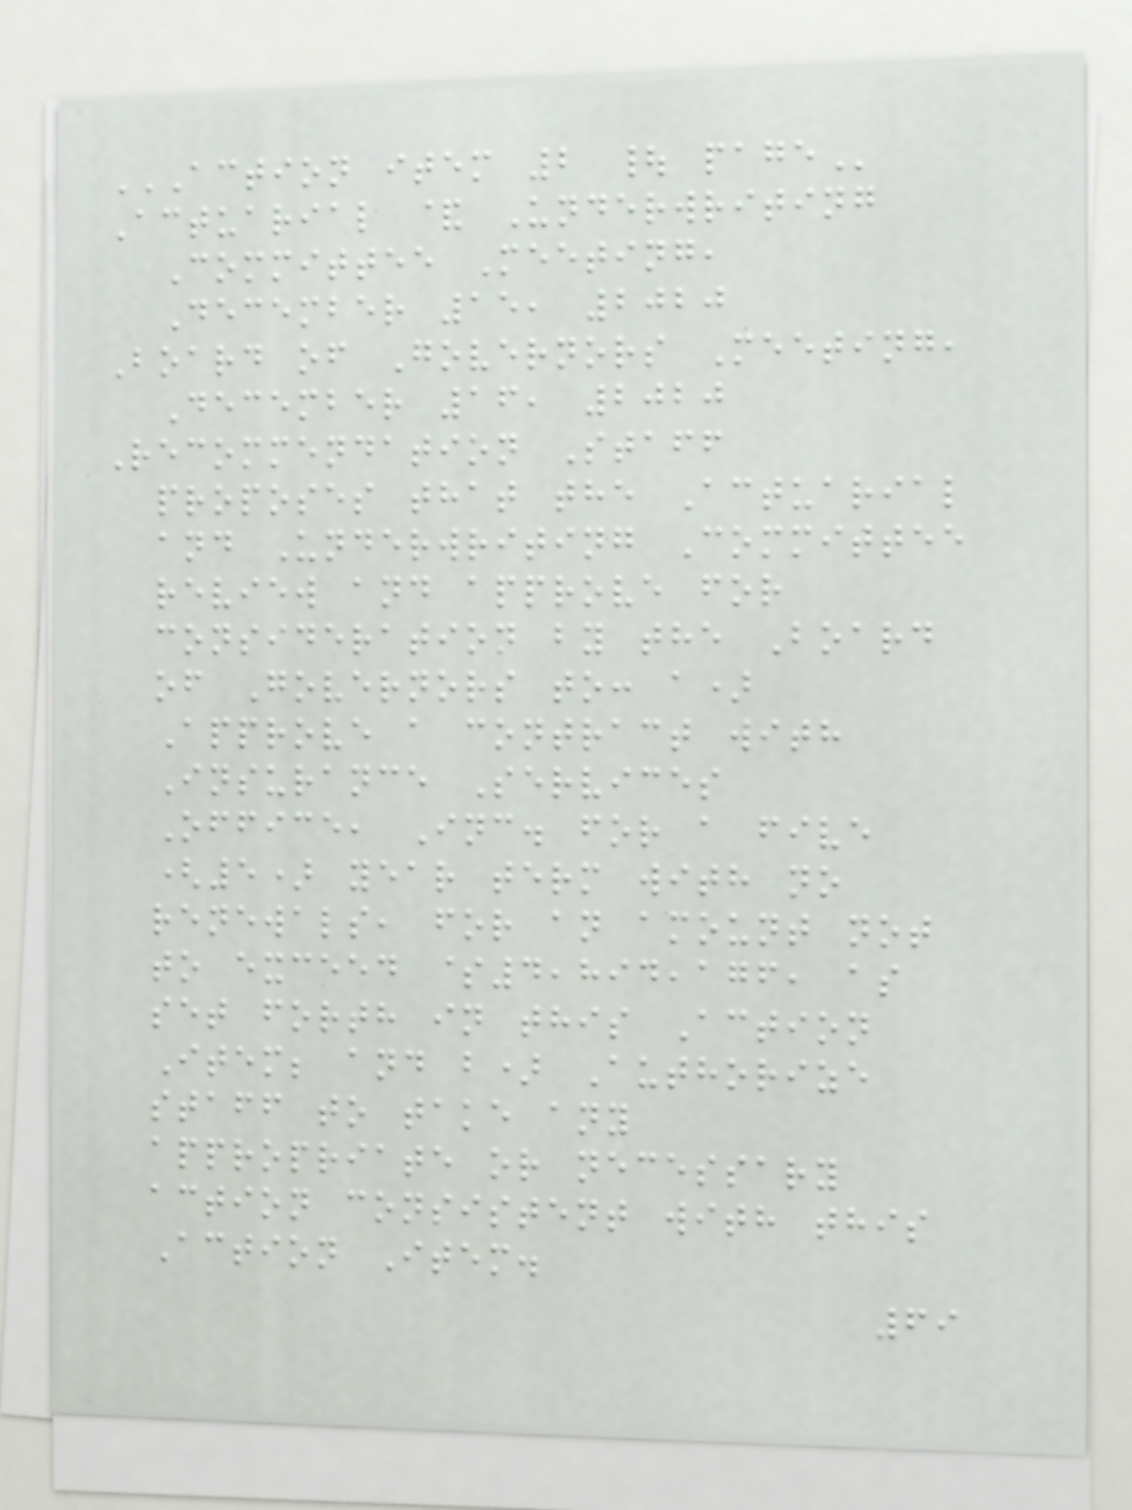ACTION ITEM 2 | PAGE
Actuarial & Underwriting
Committee Meeting,
December 15, 2020
Board of Governors Meeting,
December 16, 2020
Recommendation Staff
proposes that the Actuarial
and Underwriting Committee
review and approve for
consideration by the Board
of Governors to: a)
Approve a contract with
Insurance Services
Office, Inc. for a five
(5) year term with no
renewals, for an amount not
to exceed $4,894,176, as
set forth in this Action
Item; and b) Authorize
staff to take any
appropriate or necessary
action consistent with this
Action Item.
69
